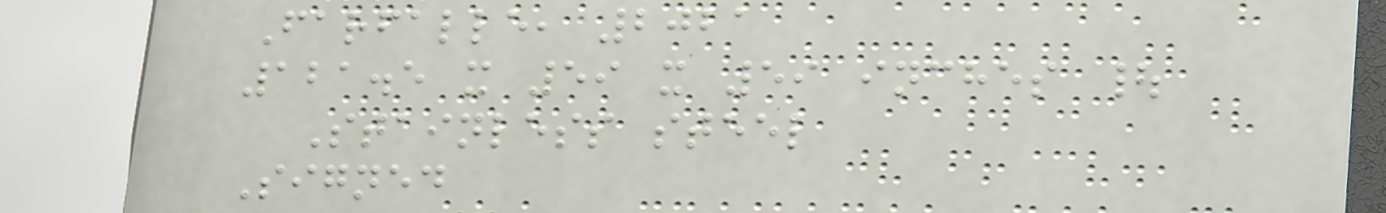Farfalle, 2021
121.5 x 59 x 59 inches |
Stainless steel
Signed
